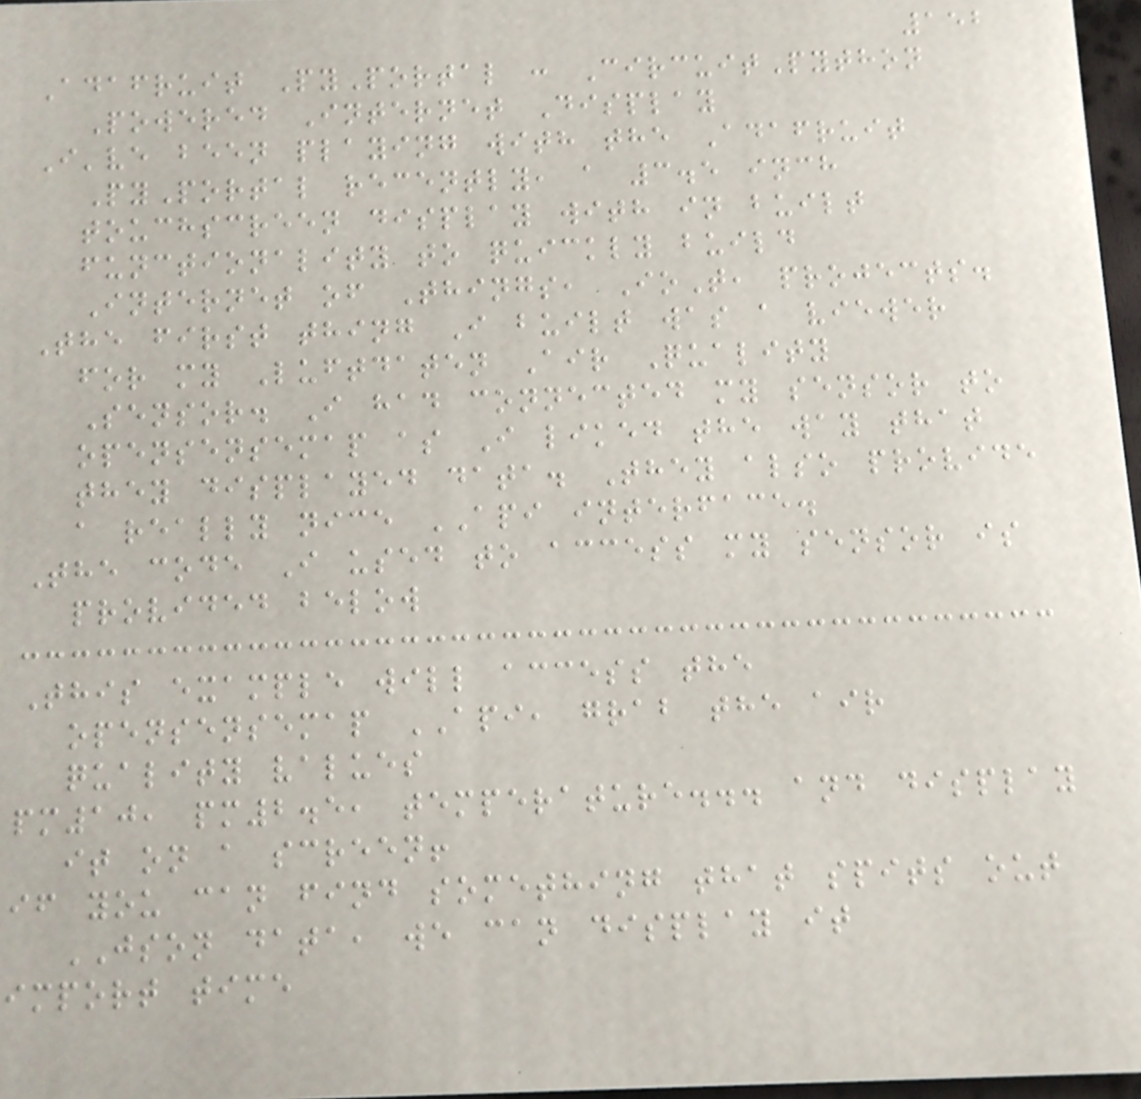152
Adafruit PyPortal : CircuitPython
Powered Internet Display
I've been playing with the Adafruit
PyPortal recently, a 3.5 inch
touchscreen display with in built
functionality to quickly build
Internet of Things, IoT, projects.
The first thing I built was a viewer
for my Luftdaten Air Quality
Sensor. I had connected my sensor to
opensensemap as I liked the way that
they displayed data. They also provide
a really nice API interface.
The code I used to access my sensor is
provided below
This example will access the
opensensemap API, grab the air
quality values
pm10, pm2.5, temperature... and display
it on a screen!
if you can find something that spits out
JSON data, we can display it
import time
